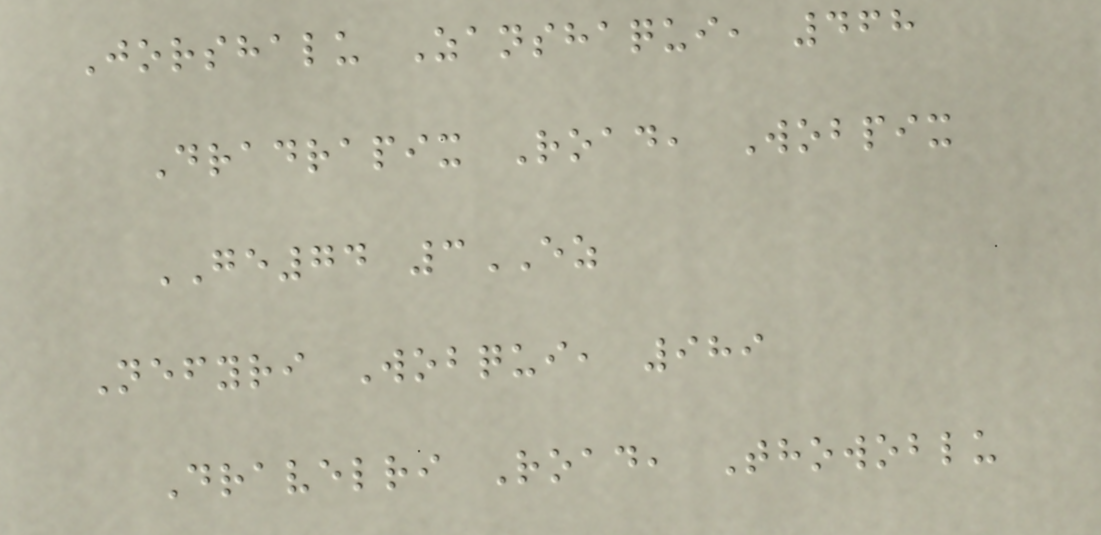Jorshalu Zanshaqui, 468
Dradrapix Road, Wobpix
GE74 3EZ
Nefyri Wobqui, 989
Dravelri Road, Thowoblu
